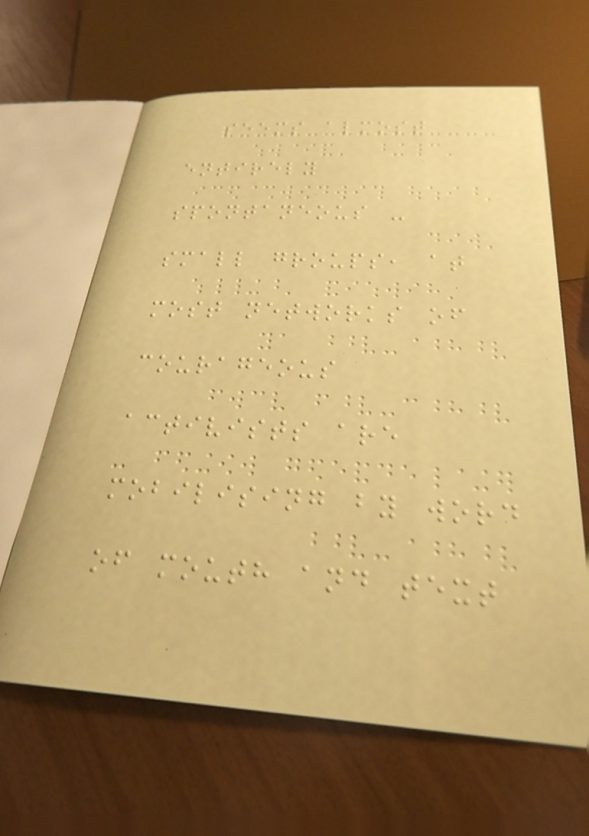seems almost
entirely
spontaneous -
small groups, at
most networks of
courageous
activists are
mobilising by word
of mouth and text
